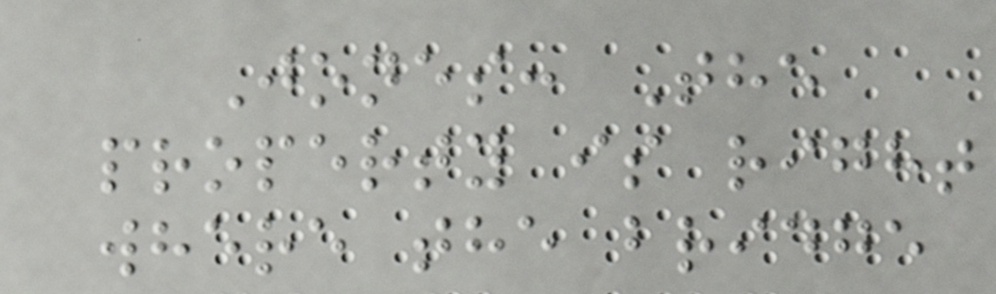Jones: The
property is right
where the bridge
